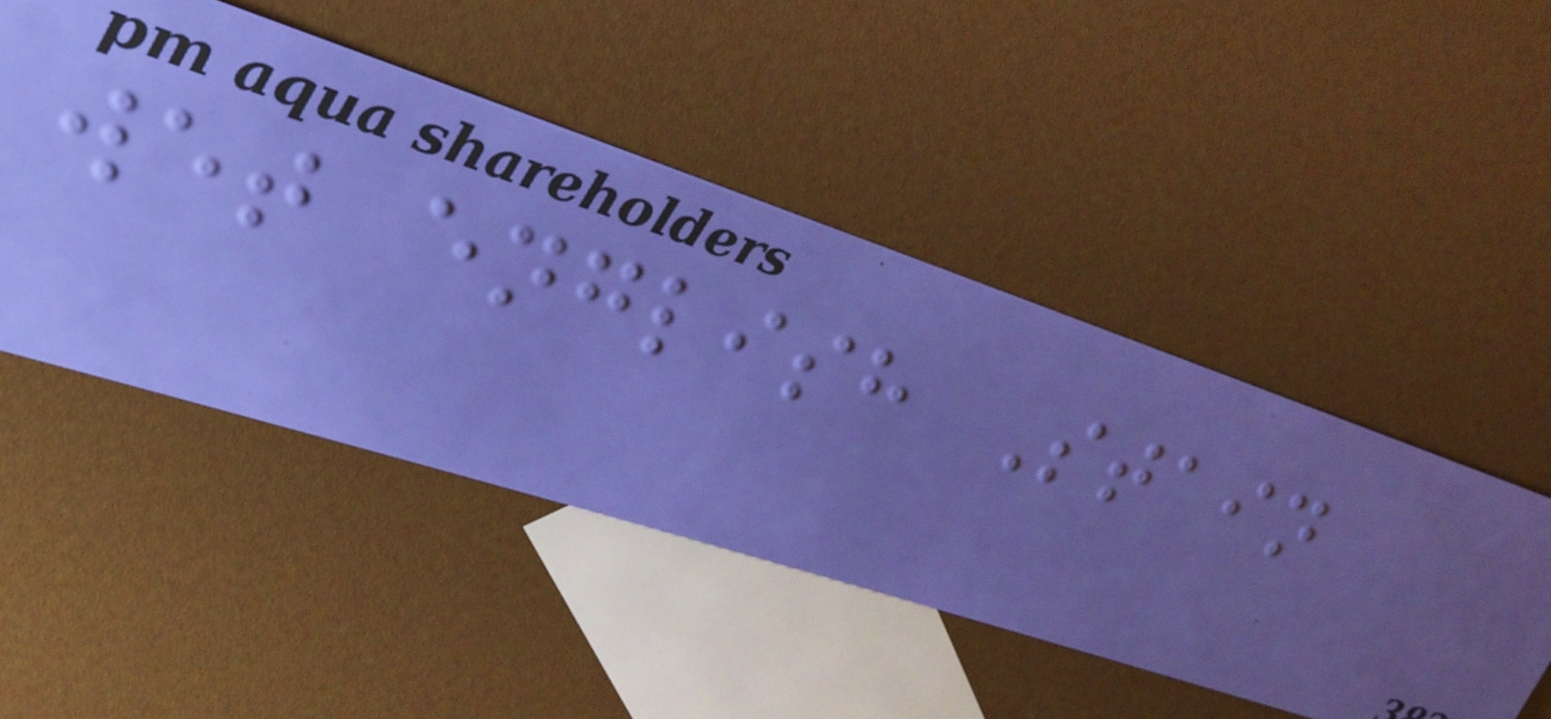wet english Stain
